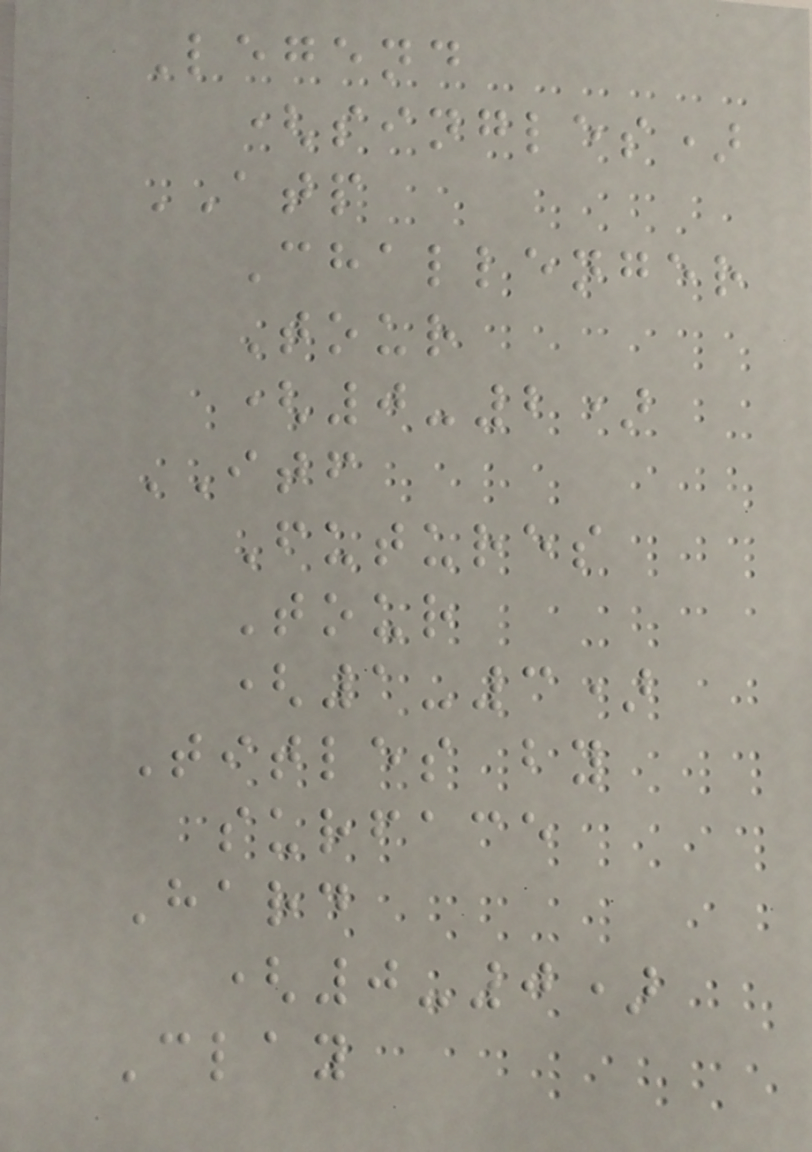Legend
(singles)
ATP
Challenger
Tour
(0-2)
ITF
Futures
Tour
(1-3)
Titles by
surface
Hard
(0-0)
Clay
